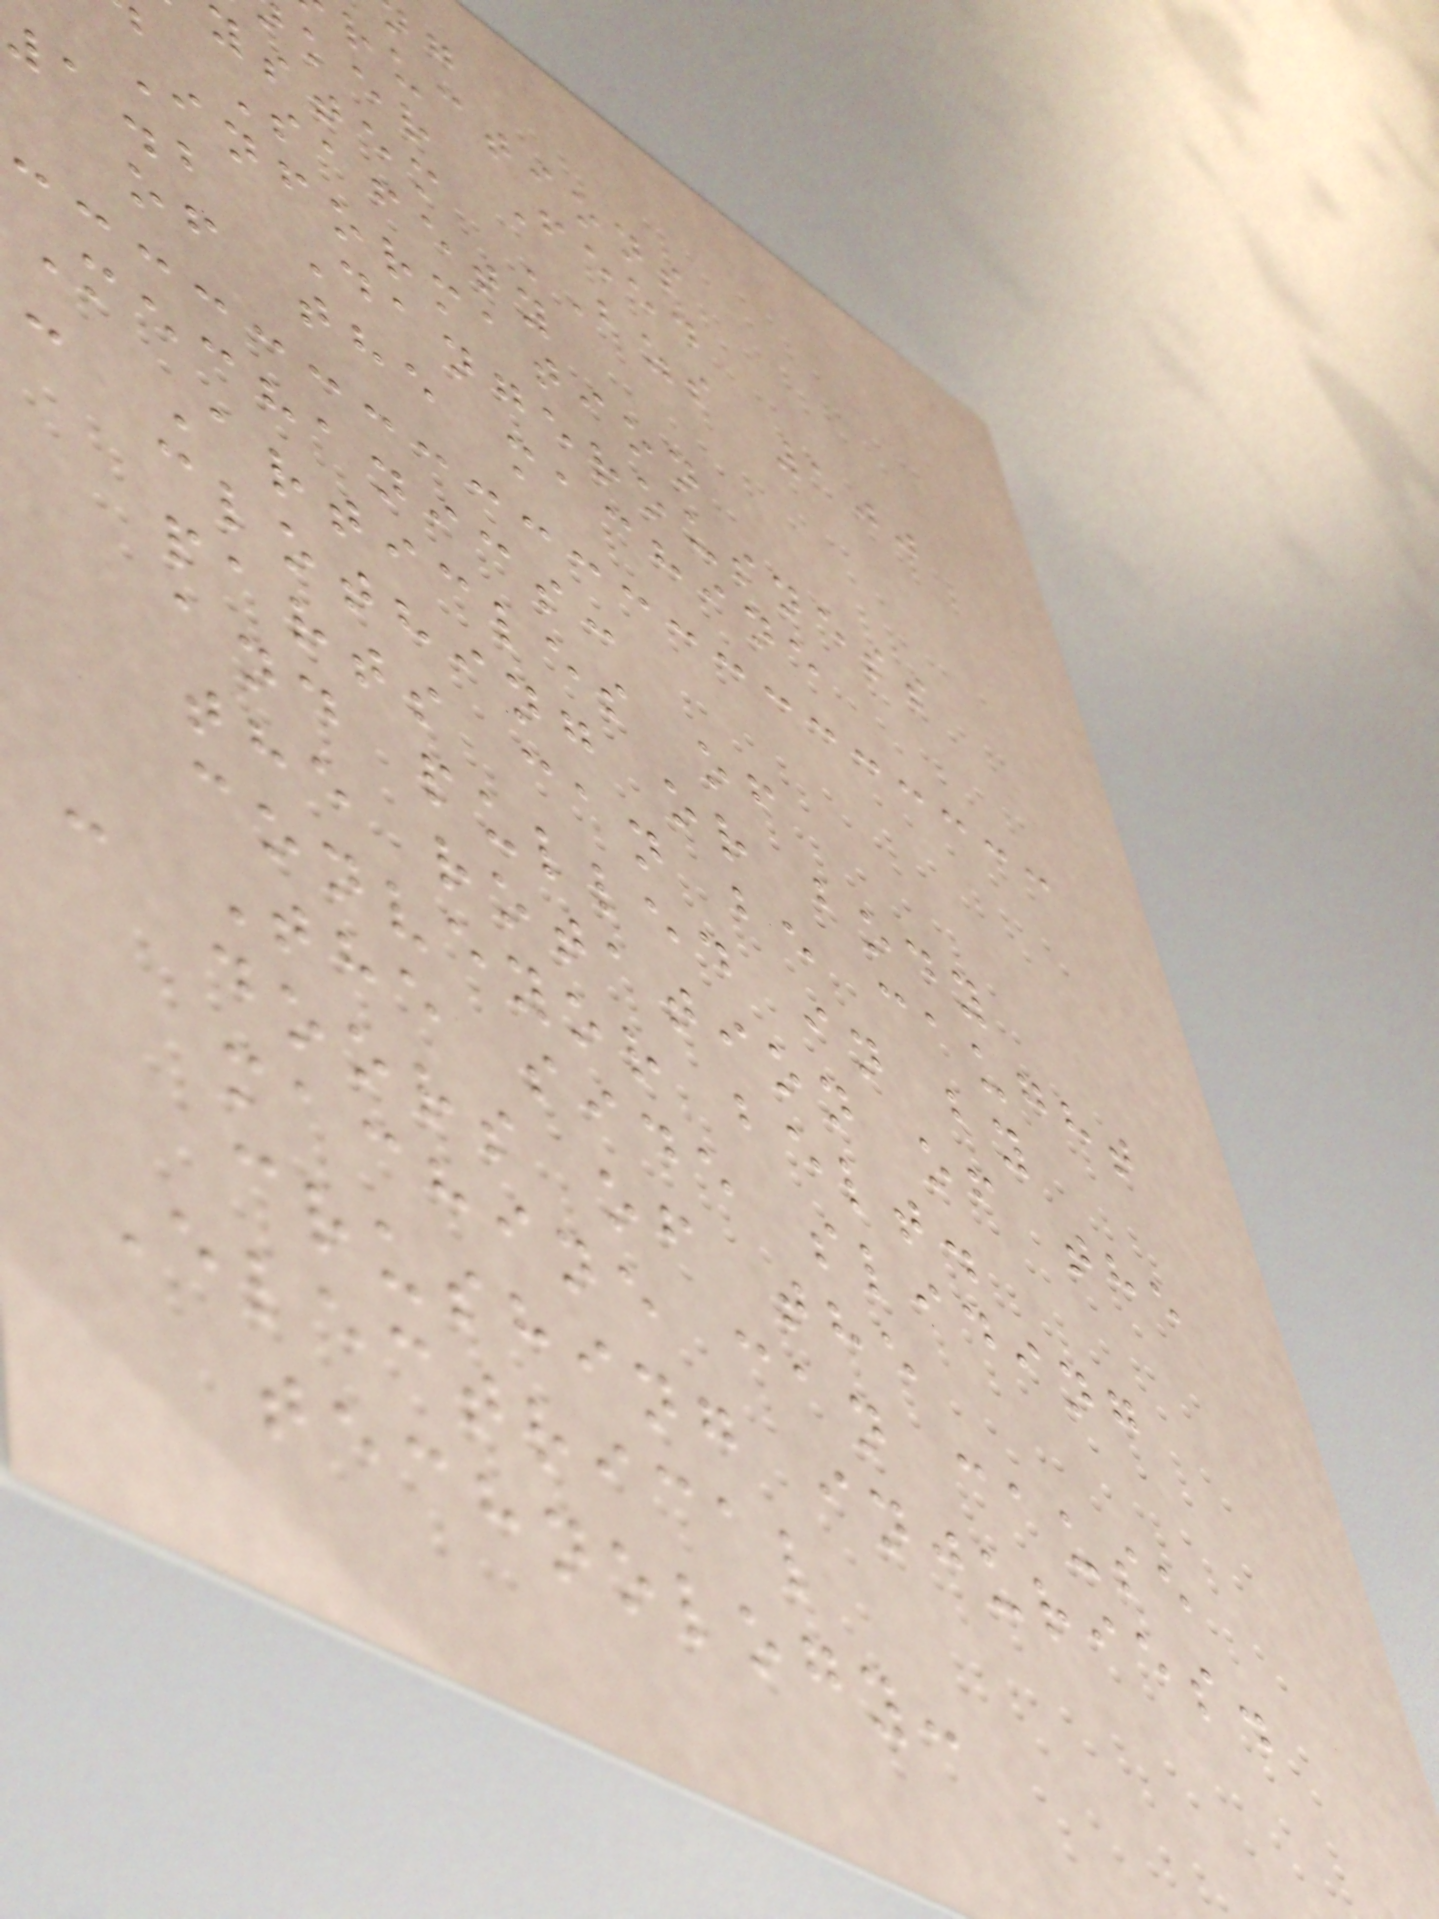ructions
ker Feed
ystem BZS 100
Safety
Information
1.2 Dangerousness
of the machine
Mechanics:
- Articles of
clothing or body
parts can be caught
and pulled in by
the rotation of the
conveyor belt.
- The side sliding
doors of the
machine can cause
crushing injuries.
Electrical
technology:
